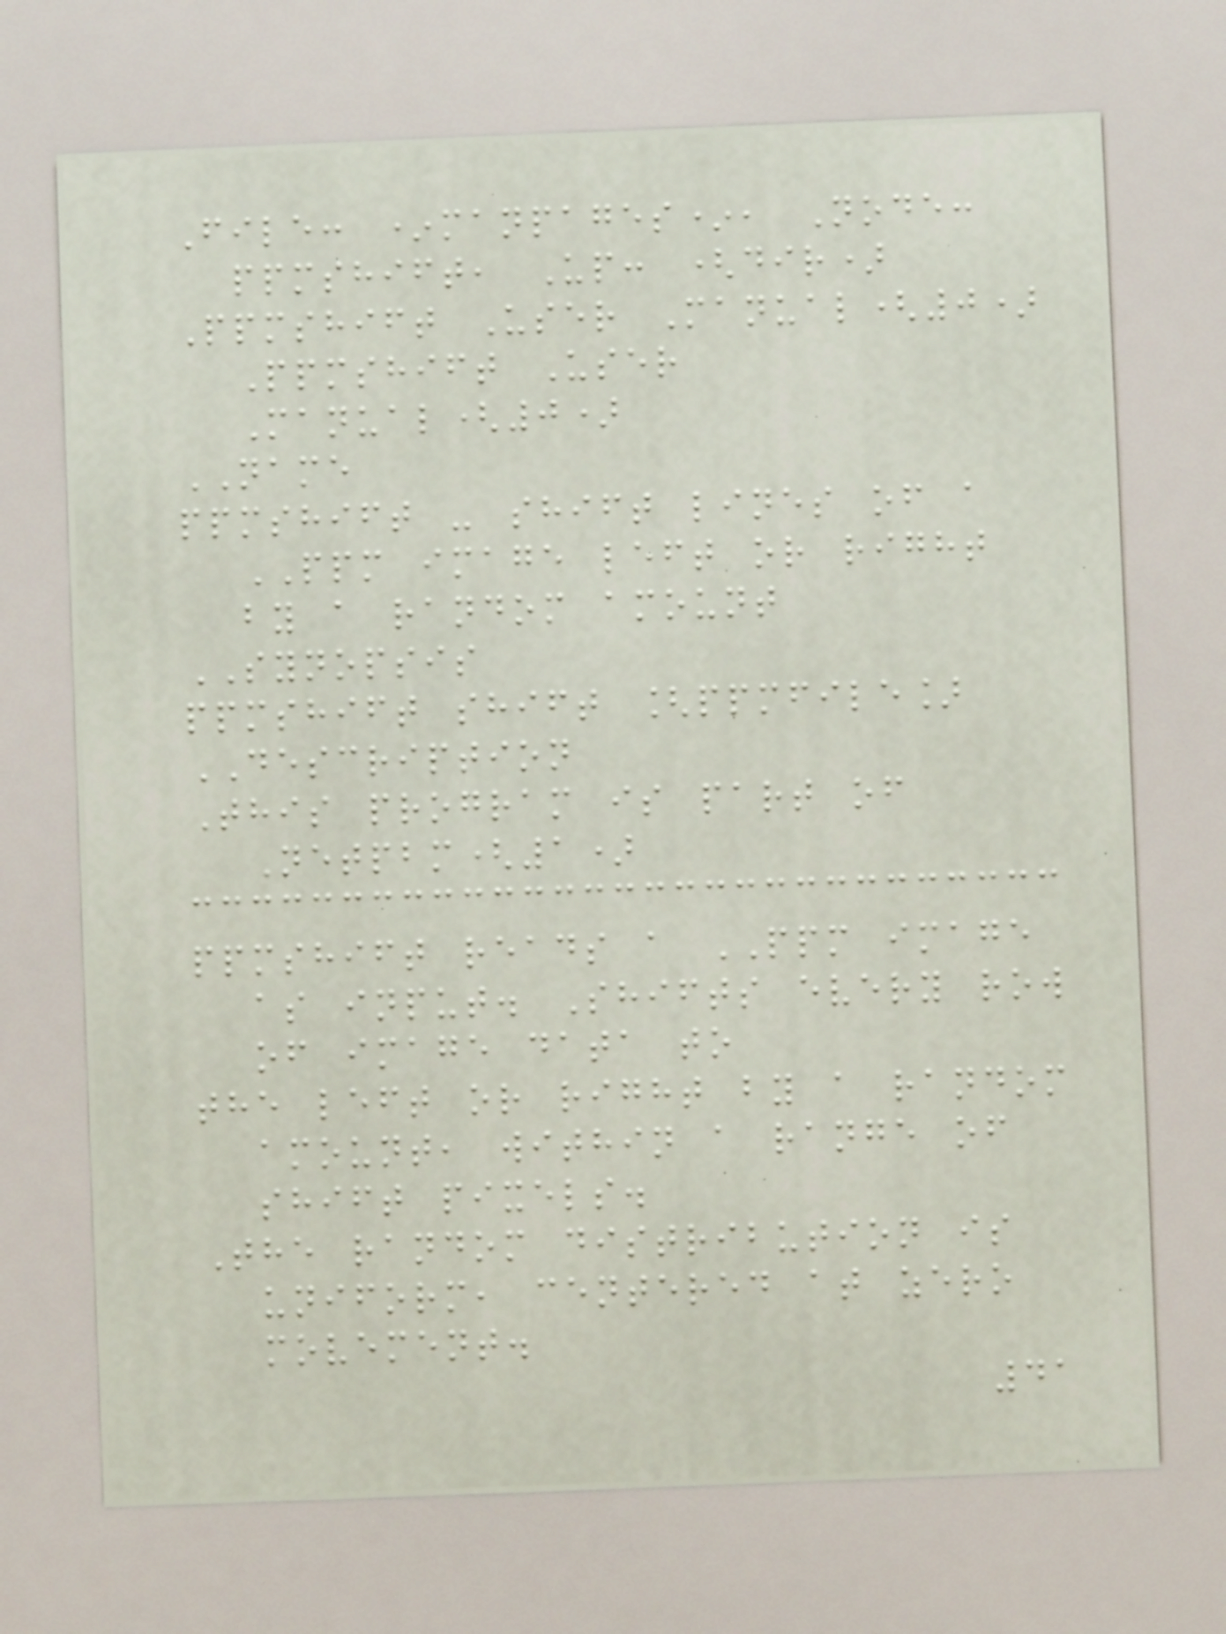File: *manpages*, Node:
ppmshift, Up: (dir)
Ppmshift User Manual(0)
Ppmshift User
Manual(0)
NAME
ppmshift - shift lines of a
PPM image left or right
by a random amount
SYNOPSIS
ppmshift shift [ppmfile]
DESCRIPTION
This program is part of
Netpbm(1)
ppmshift reads a PPM image
as input. Shifts every row
of image data to
the left or right by a random
amount, within a range of
shift pixels.
The random distribution is
uniform, centered at zero
movement.
41
